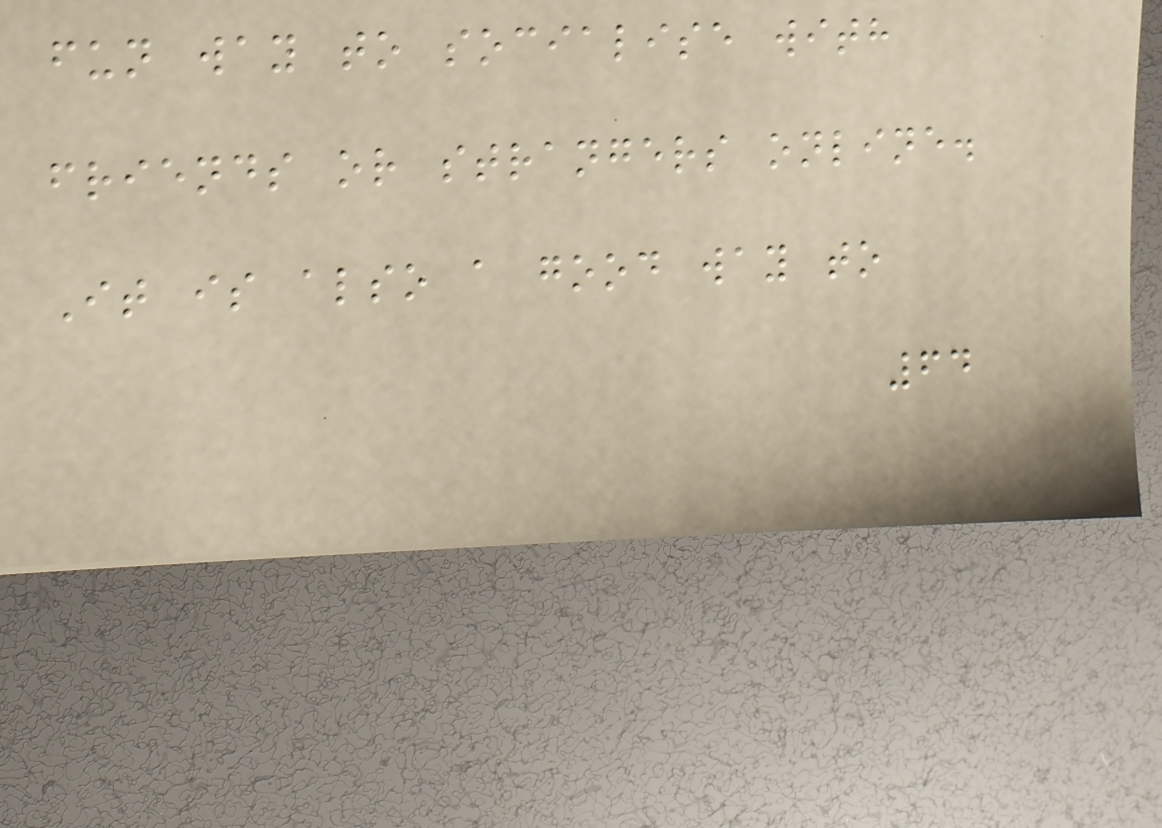fun way to socialise with
friends or strangers online.
It is also a good way to
64
